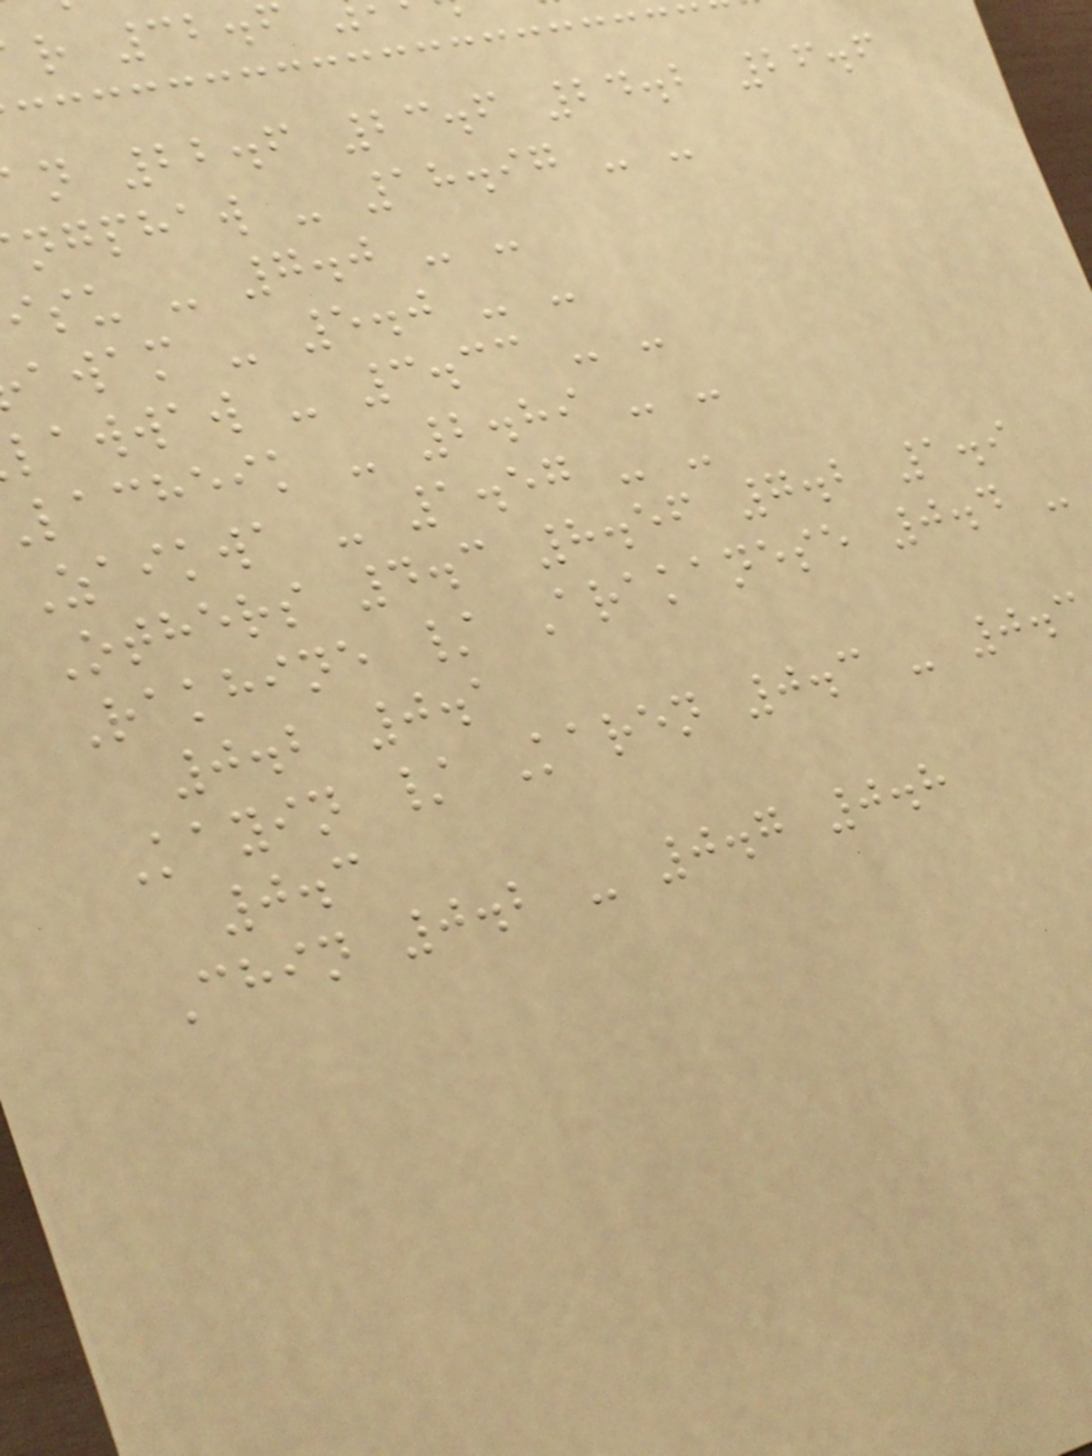n 22.6 23.6 24.2 26.6
ngphaw - 18.97 - -
isu - 7.0 - -
awam - 5.0 - -
lawwaw - 3.33 - -
lacheik - 2.89 - -
Zaikwa - 1.57 - -
Others 4.3 8.56 7.2 1.9
Rakhine / Arakanese 0.4 -
0.2 0.1
Kayin / Karen 0.3 - 0.3
0.3
Chin 0.2 - 0.7 0.8
